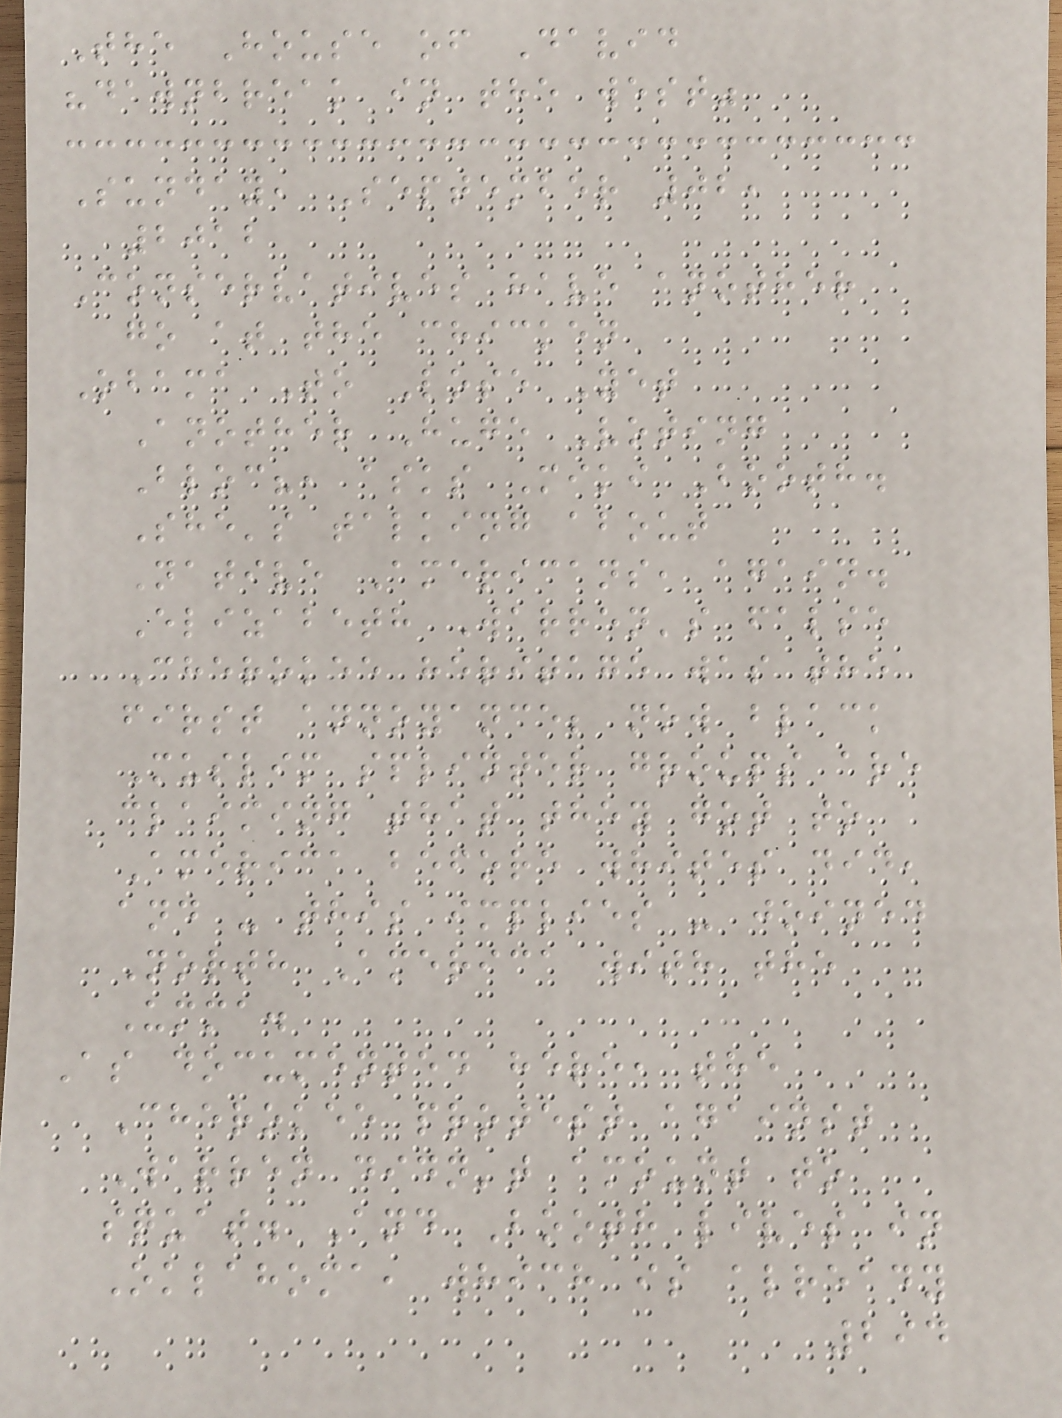The House of David
"dawnbreak in the west"
Sunday, September 02,
2012
Conservatives have another
go at the chicken
Obama To Lose Yet
Another Huge Voting
Bloc?, asks Miki Booth.
She's talking about
Native Americans, again.
Elizabeth Warren's false
Cherokee heritage was the
first annoyance; now black
Muslim splinter groups are
claiming that they got to
America before whites did,
and - this implies - joined
North America with the
Umma.
As documented here, the
Cherokee protest against
Warren didn't amount to
squat. And Booth lives in
Oklahoma, which is already
294
